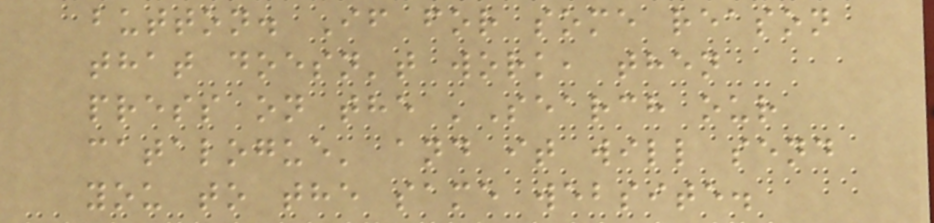button. If for some reason
that doesn't work, then
press on the 'Search our
catalogue' and it will send
you to the same website.
